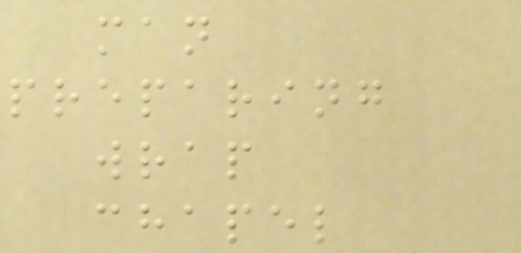man
preparing
wrap
chapel
